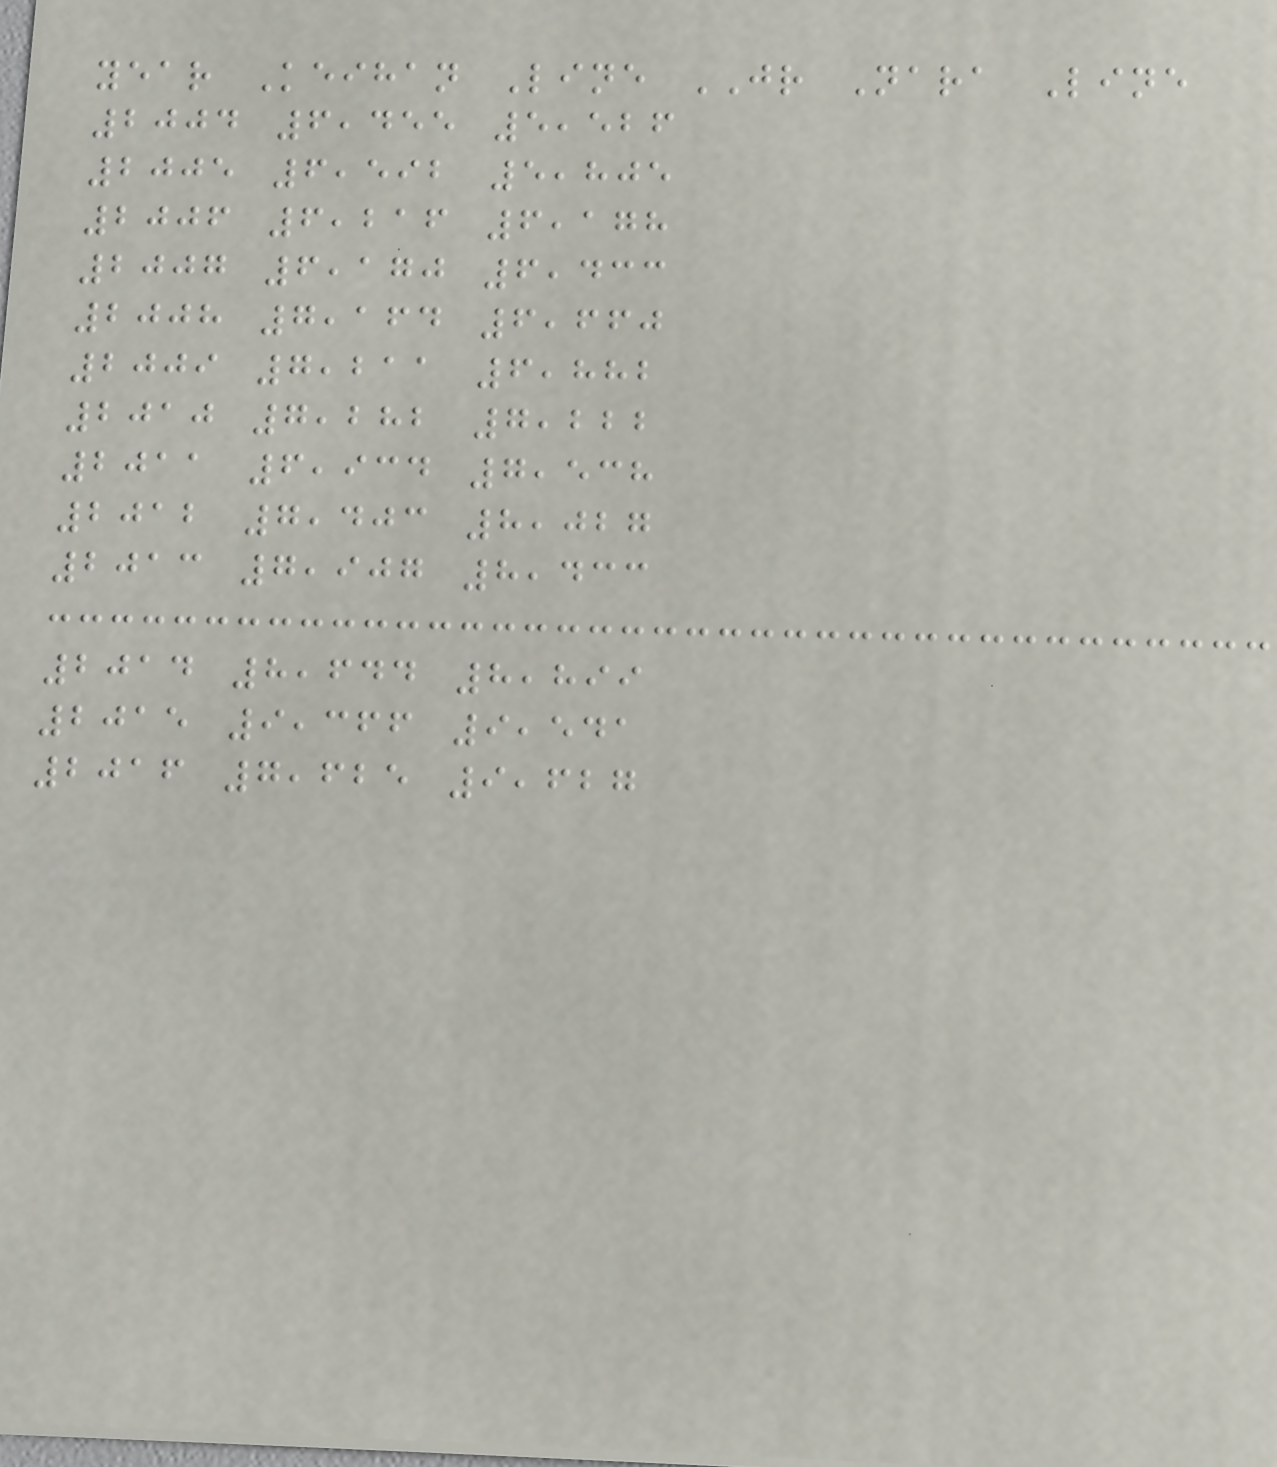year Keihan Line JR Nara Line
2004 6,455 5,526
2005 6,592 5,805
2006 6,216 6,178
2007 6,170 6,433
2008 7,164 6,660
2009 7,211 6,882
2010 7,282 7,222
2011 6,934 7,538
2012 7,403 8,027
2013 7,907 8,433
2014 8,644 8,899
2015 9,366 9,541
2016 7,625 9,627
